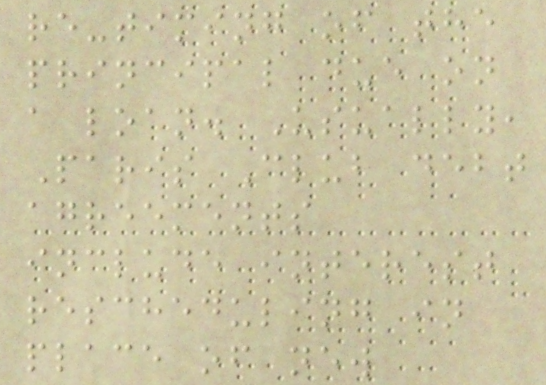re-timing of the
principal due on
a loan. Usually,
Paris Club debt
agreements
include interest
rescheduling in
place of new
